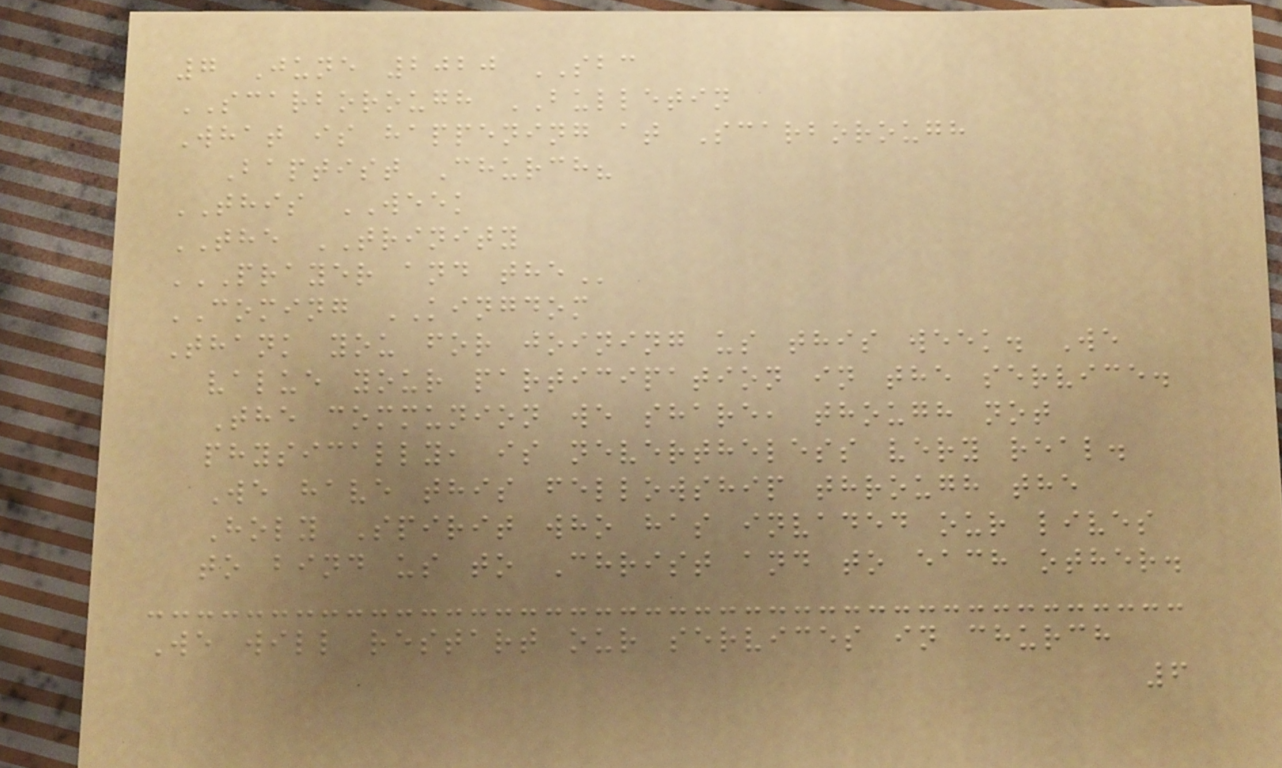7 June 2020 SBC
SCARBOROUGH BULLETIN
What is happening at Scarborough
Baptist Church?
THIS WEEK
THE TRINITY
PRAYER AND THE
COMING KINGDOM
Thank you for joining us this week. We
value your participation in the service.
The communion we share, though not
physically, is nevertheless very real.
We have this fellowship through the
Holy Spirit who has invaded our lives
to bind us to Christ and to each other.
We will restart our services in church
6
